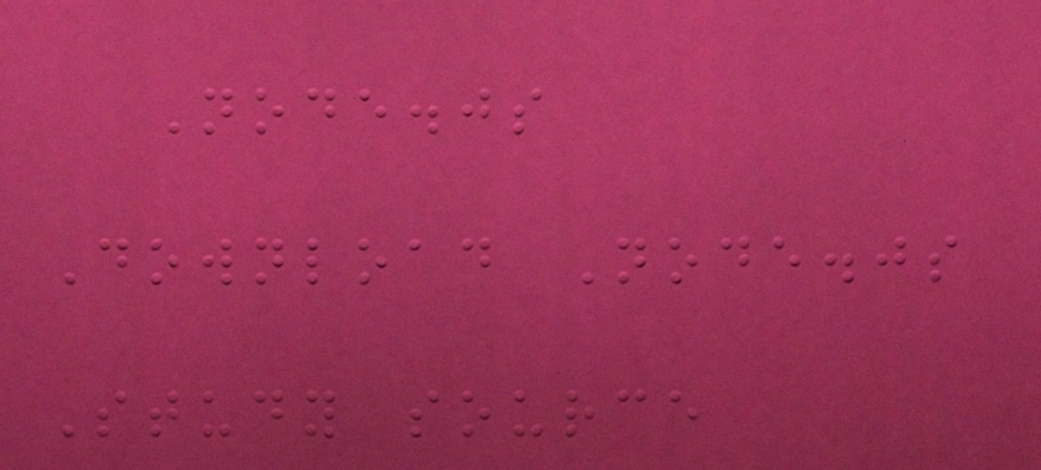Node.js
Download Node.js
Study source
